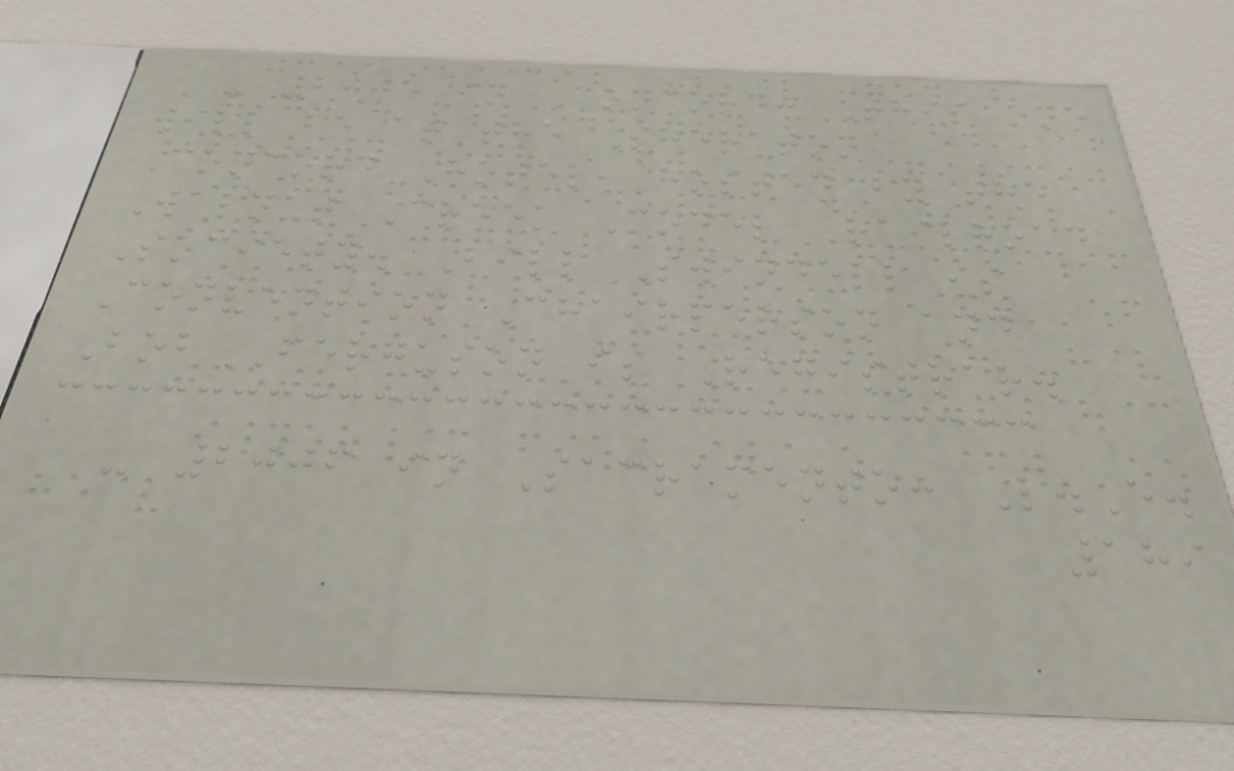- 2005 in Concord: This one
will be at the Sheraton
Concord Hotel, hosted by the
Walnut Creek Model Railroad
Society. Bill Swindell is
Convention Chairperson and
Bob Ferguson is Registrar.
- 2006 in Sacramento: L.E.
189
